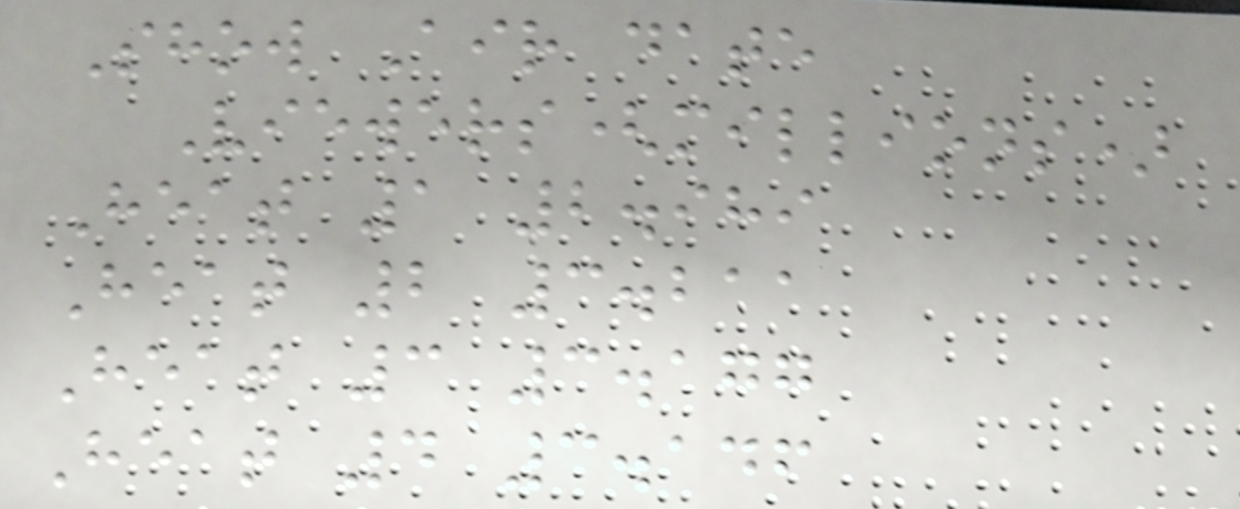Show Air date
Viewers(millions)
Heat 1 2.989
Heat 2 3.211
Heat 3 3.177
Heat 4 3.146
